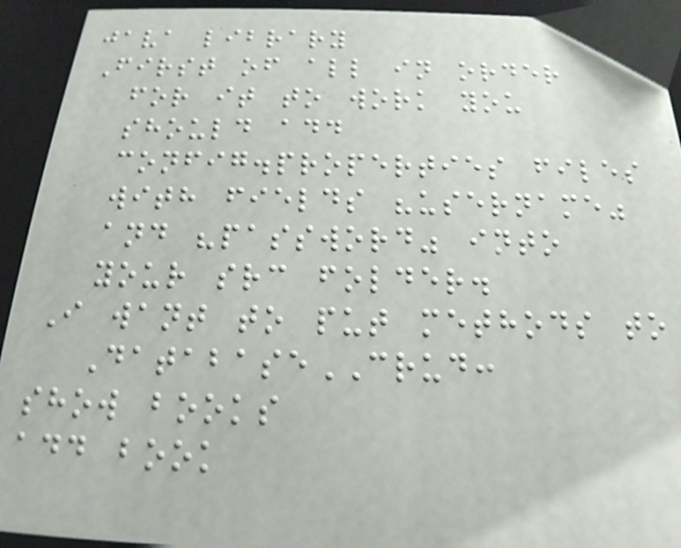java library
First of all in order
for it to work you
should add
config.properties files
with fields "username"
and "password" into
your src folder.
I want to put methods to
DatabaseCRUD:
show books
add book
